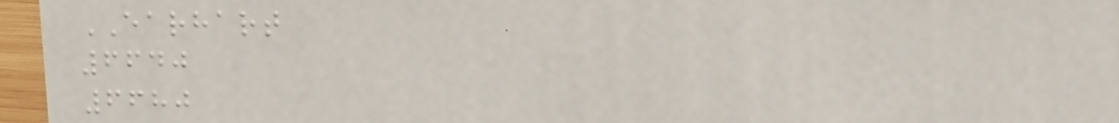EARHART
6640
6680
